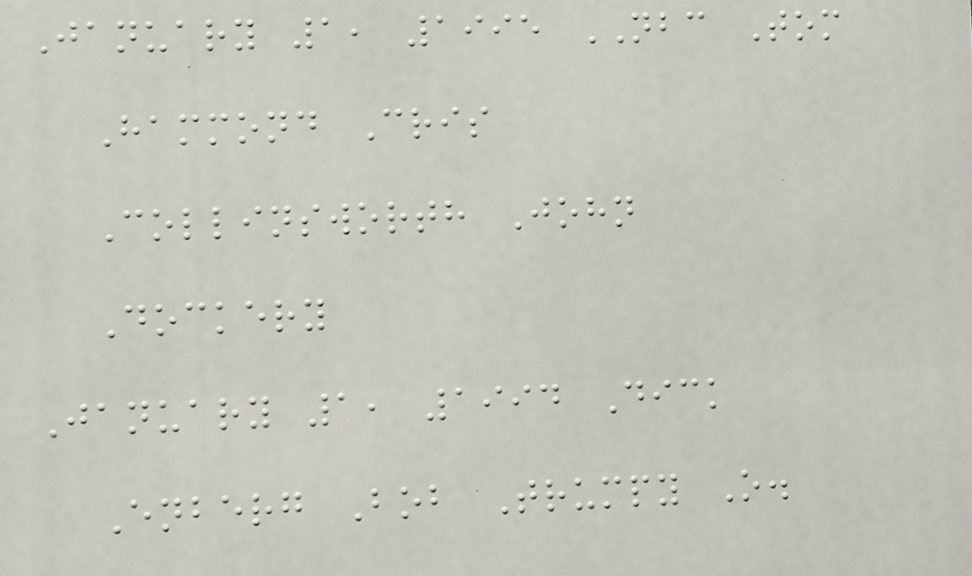January 1, 1995 NBC Tom
Hammond Cris
Collinsworth John
Dockery
January 1, 1994 Dick
Enberg Bob Trumpy O.
